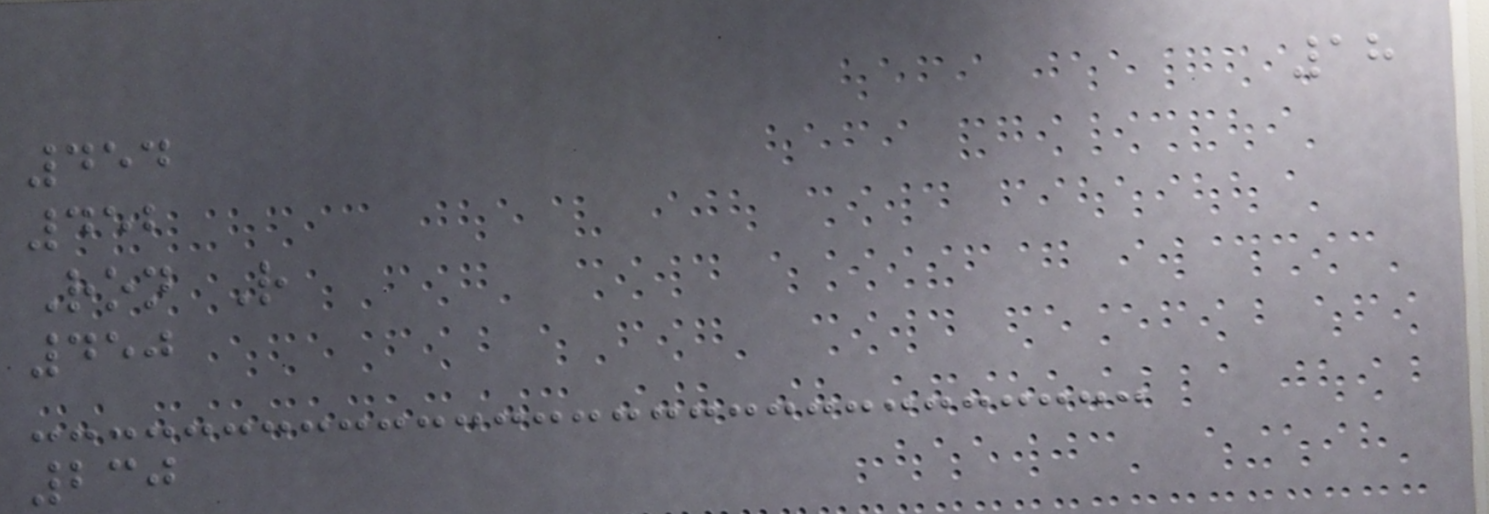18
454
452
Ron R
450
230
